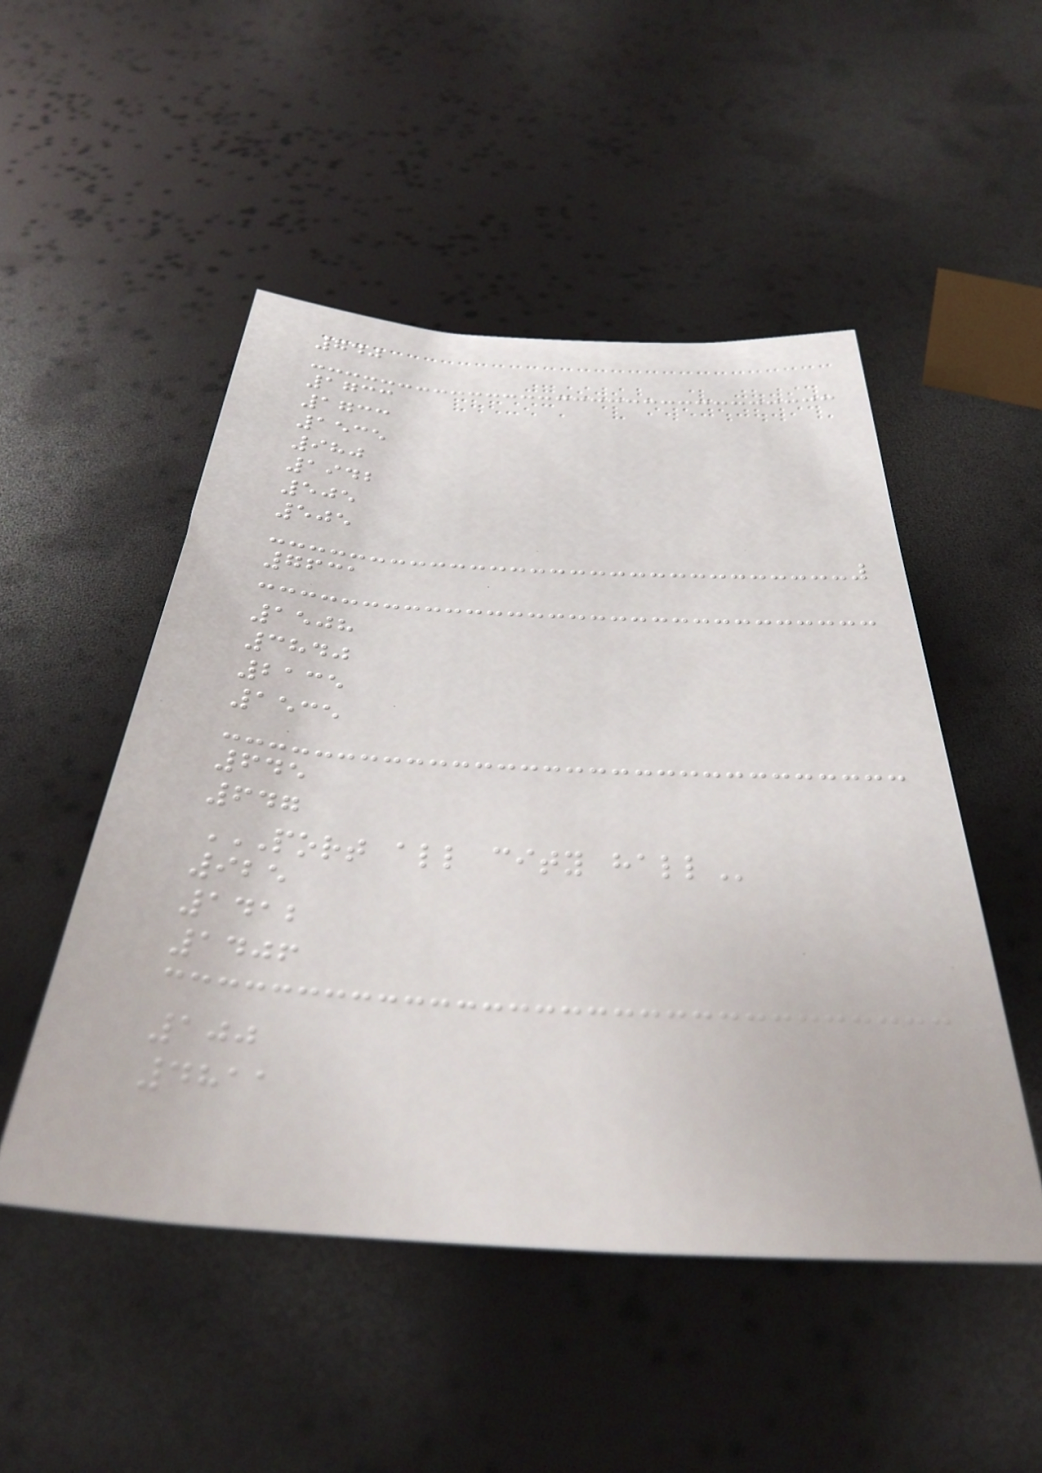740
1733
1733
1535
980
1942
505
505
7631
1508
3840
2135
1535
645
647
PORT ALL CITY HALL
925
1412
1406
100
4811
